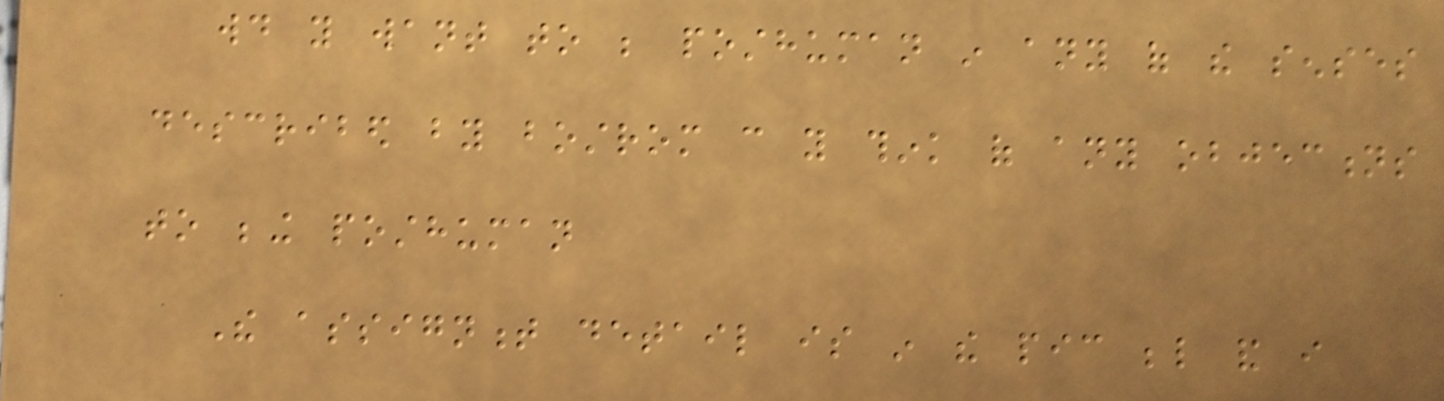would you want to be posthuman in any of the senses
described by bostrom can you think of any objections
to being posthuman
The assignment detail is in the pic below and i
